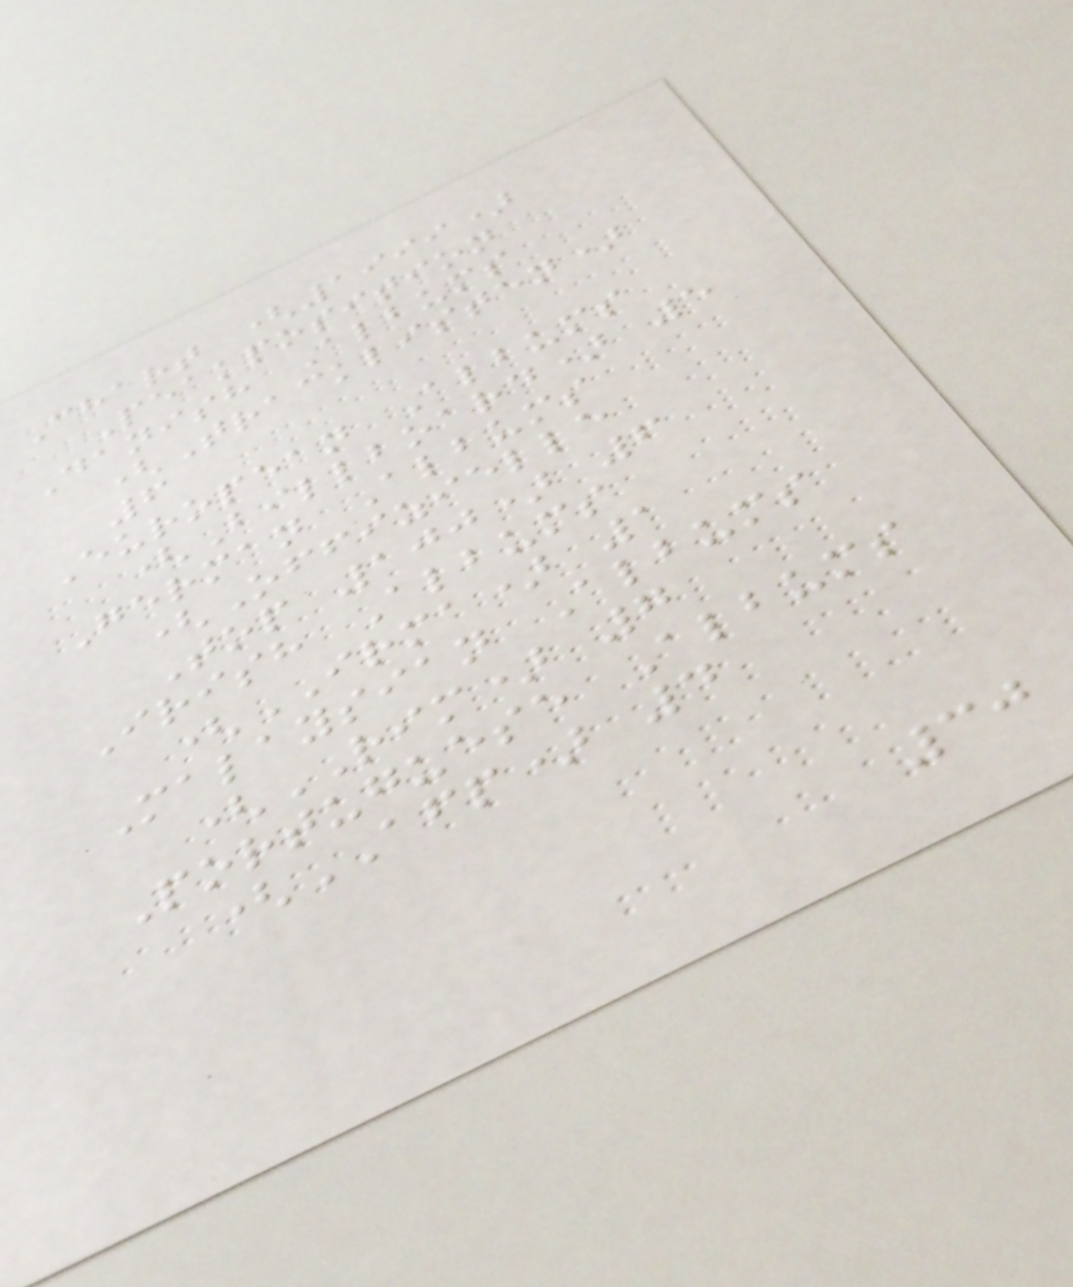Chart (1999)
Peakposition
Danish Albums
(Tracklisten)
6
European Albums
(Billboard) 5
German Albums
(Offizielle
Top 100) 6
Irish Albums
(IRMA) 1
Malaysian Albums
(RIM) 7
Portuguese Albums
(AFP) 4
30
